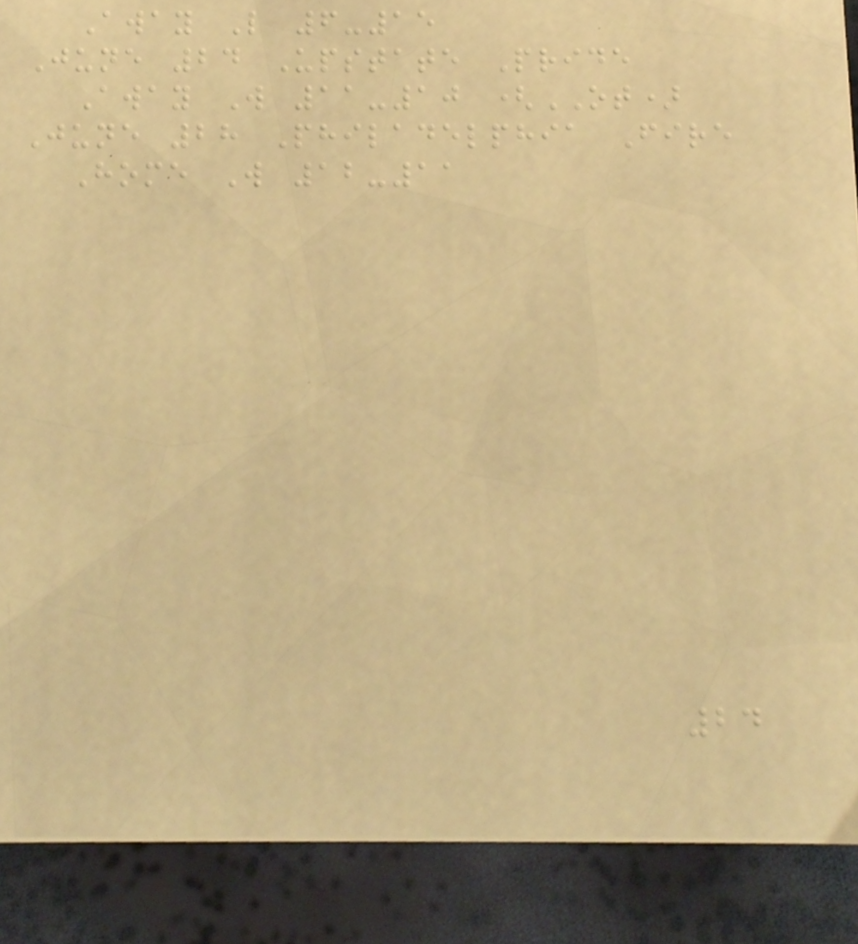Away L 6-15
June 24 Upstate Pride
Away W 11-10 (OT)
June 28 Philadelphia Fire
Home W 12-11
24
